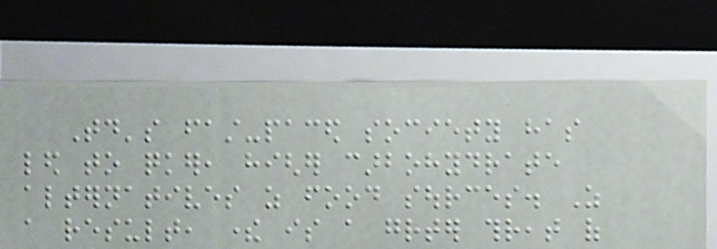Today's fast-paced society has
led to quicker, higher carbohydrate
alternatives as food sources. As
a result, there is a greater threat of
